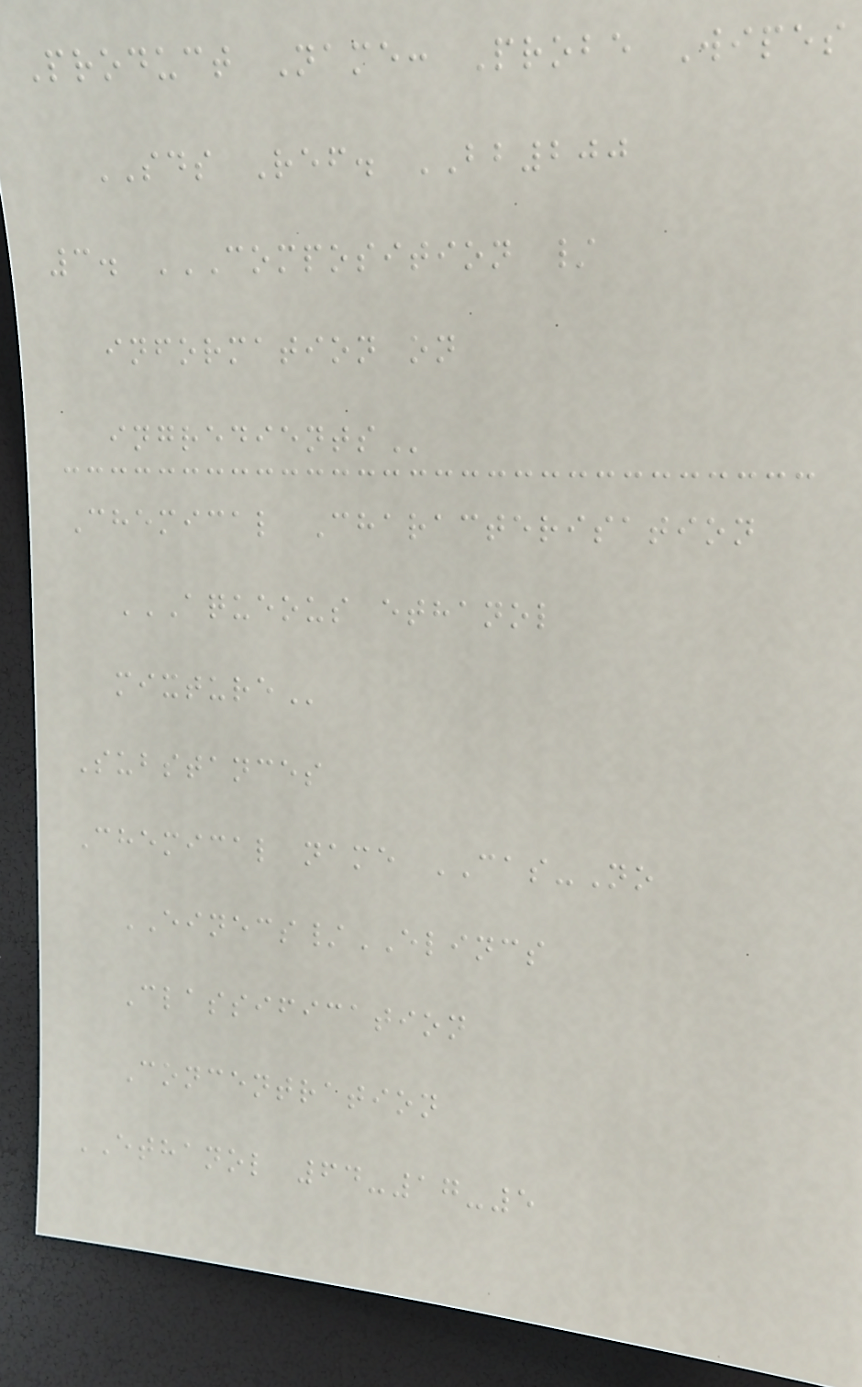Product Name: Probe Wipes
SDS Ref. BB200
3. COMPOSITION /
INFORMATION ON
INGREDIENTS
Chemical Characterisation
AQUEOUS ETHANOL
MIXTURE
Substances
Chemical name CAS-No
EINECS/ELINCS
Classification
Concentration
ETHANOL 64-17-5
